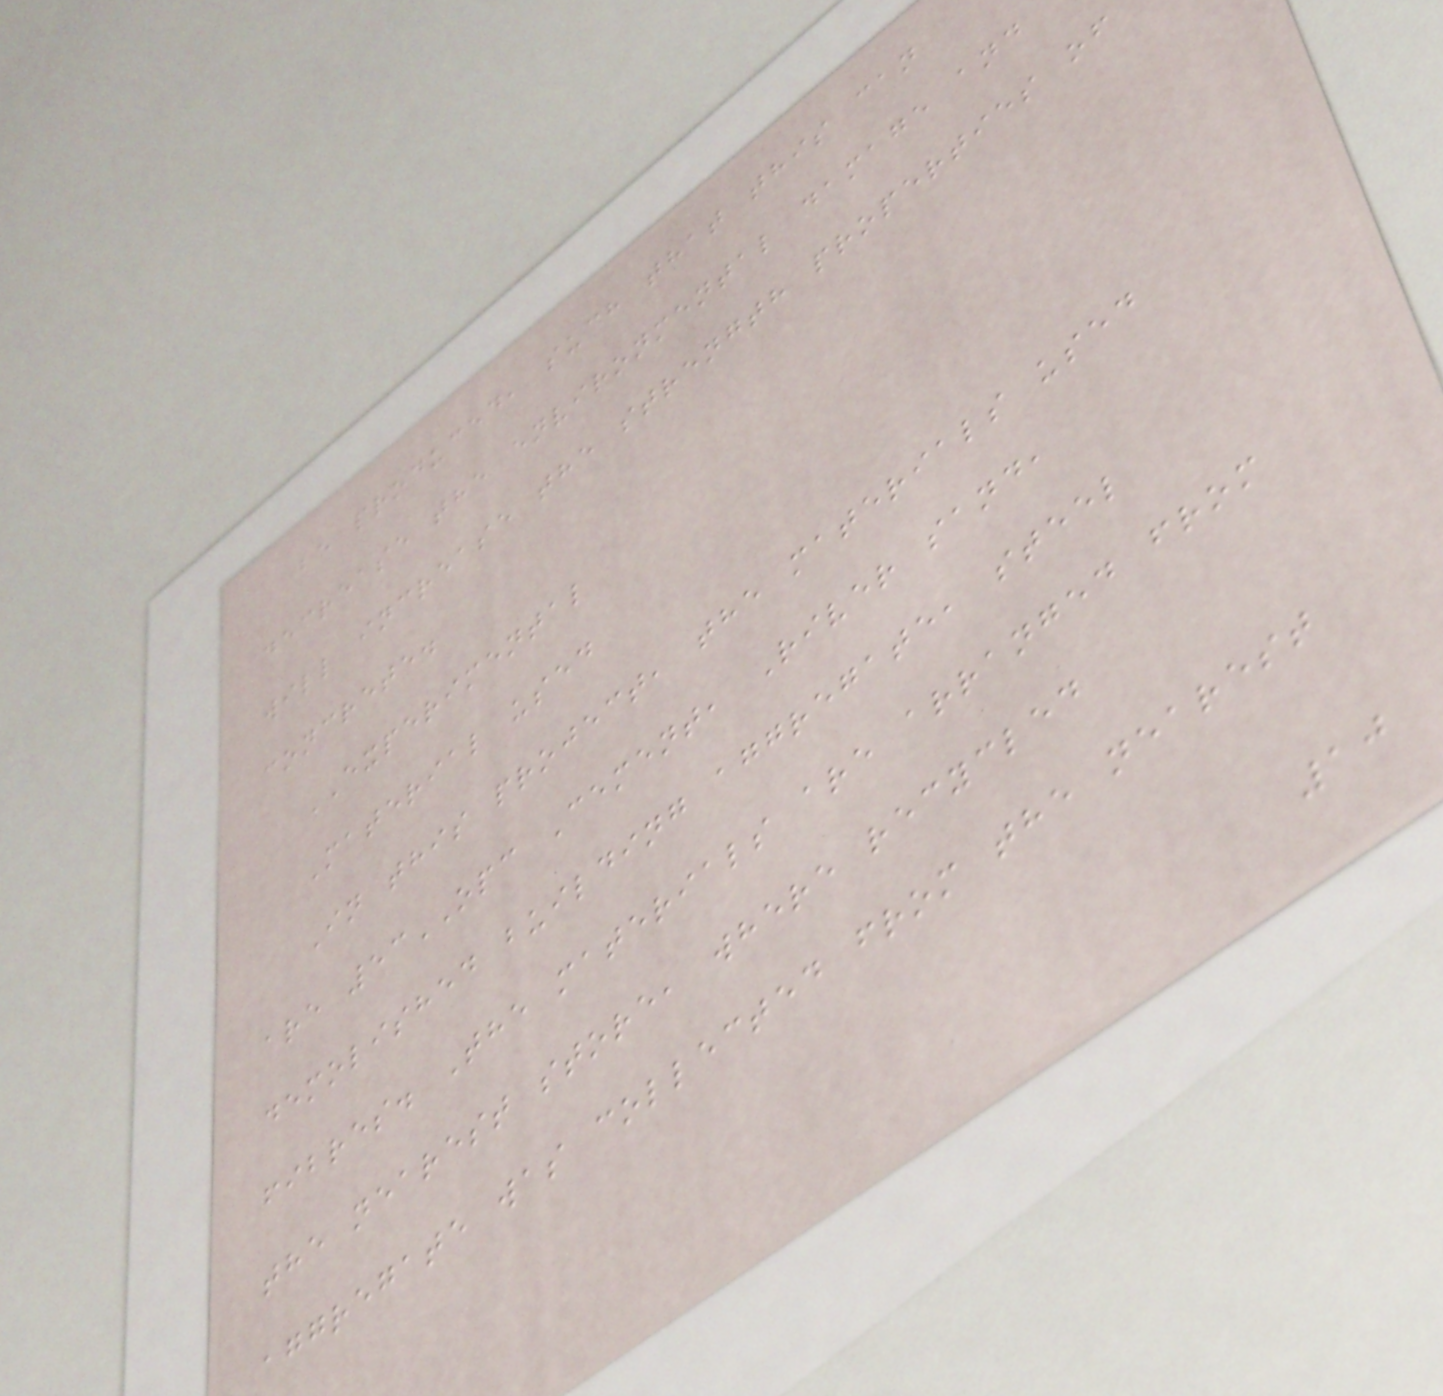be produced, such that this can
decrease the environmental damage and
will increase the strength properties of
concrete.
EXPERIMENTAL
Material used
In this project, the materials used
are 53OPC Cement, River sand,
demolished building aggregate, steel
fibres. The materials are arranged from
the nearest store, where recycled
aggregate was collected from the nearest
10
